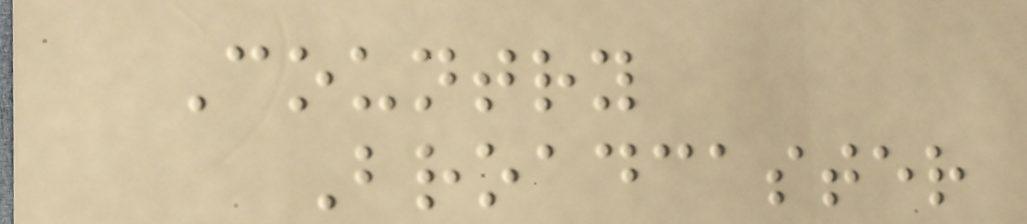Country
Broadcaster
